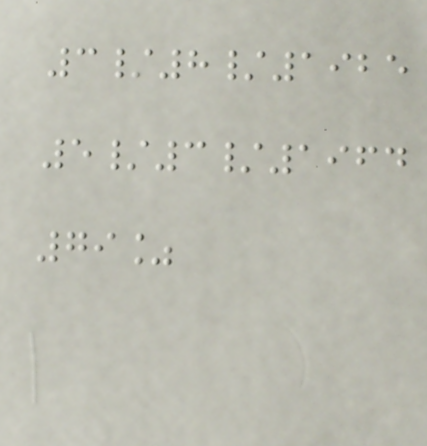3/8/1925
5/3/1964
79%
